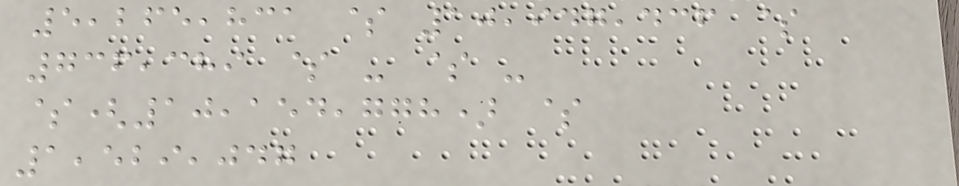5,265,831 $ 10,947,436 $
736,389 $ - $ -
$(10,154,778) $
1,529,047
